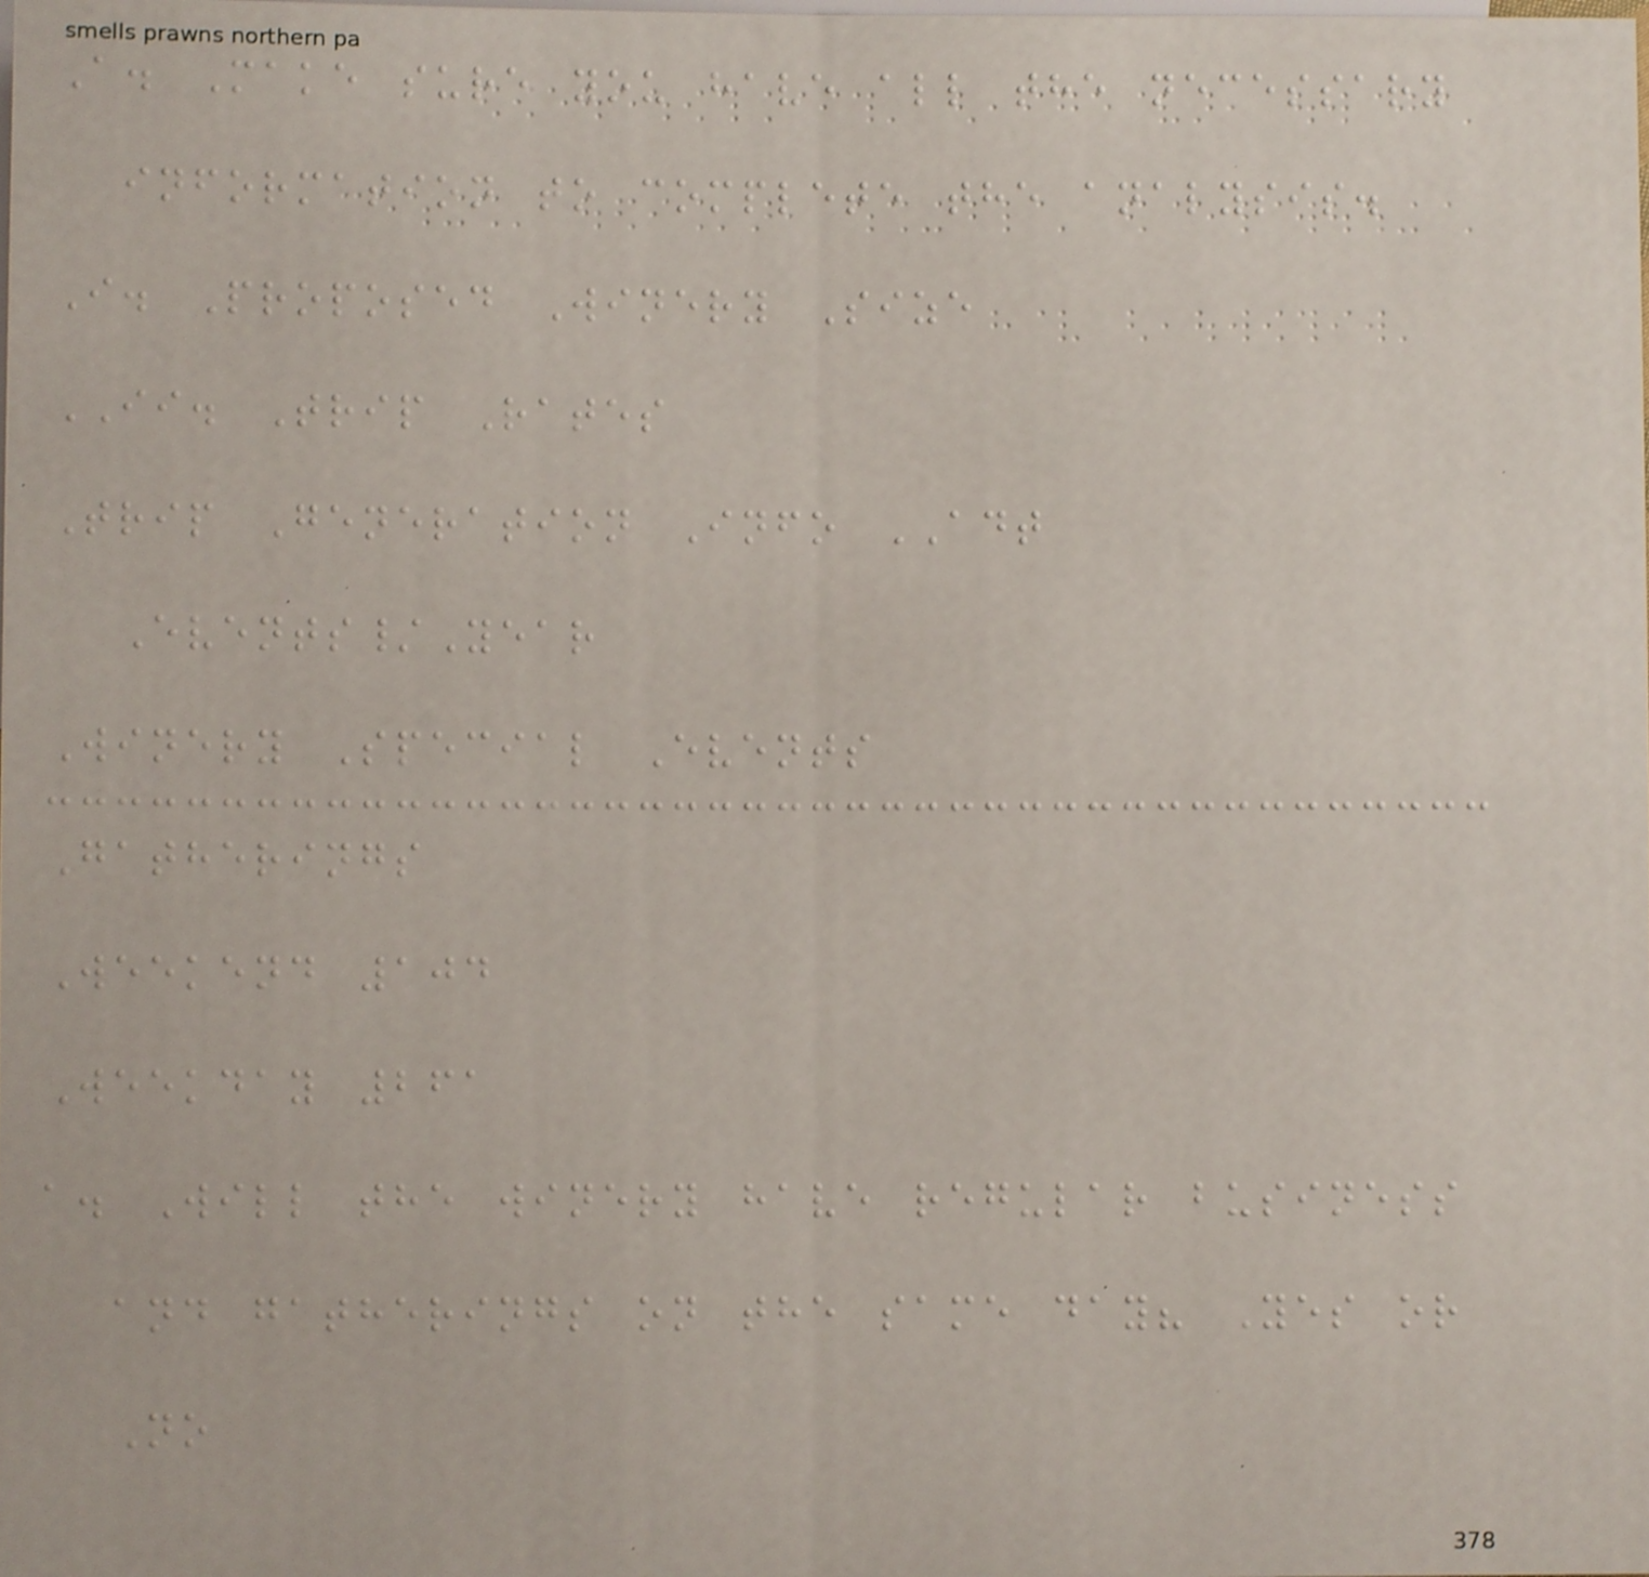A. Make sure you have all the necessary
information to complete the analysis.
I. Proposed Winery Size
II. Trip Rates
Trip Generation Info ADT
Events/Year
Winery Special Events
Gatherings
Weekend 104
Weekday 261
a. Will the winery have regular business
and gatherings on the same day? Yes or
No
